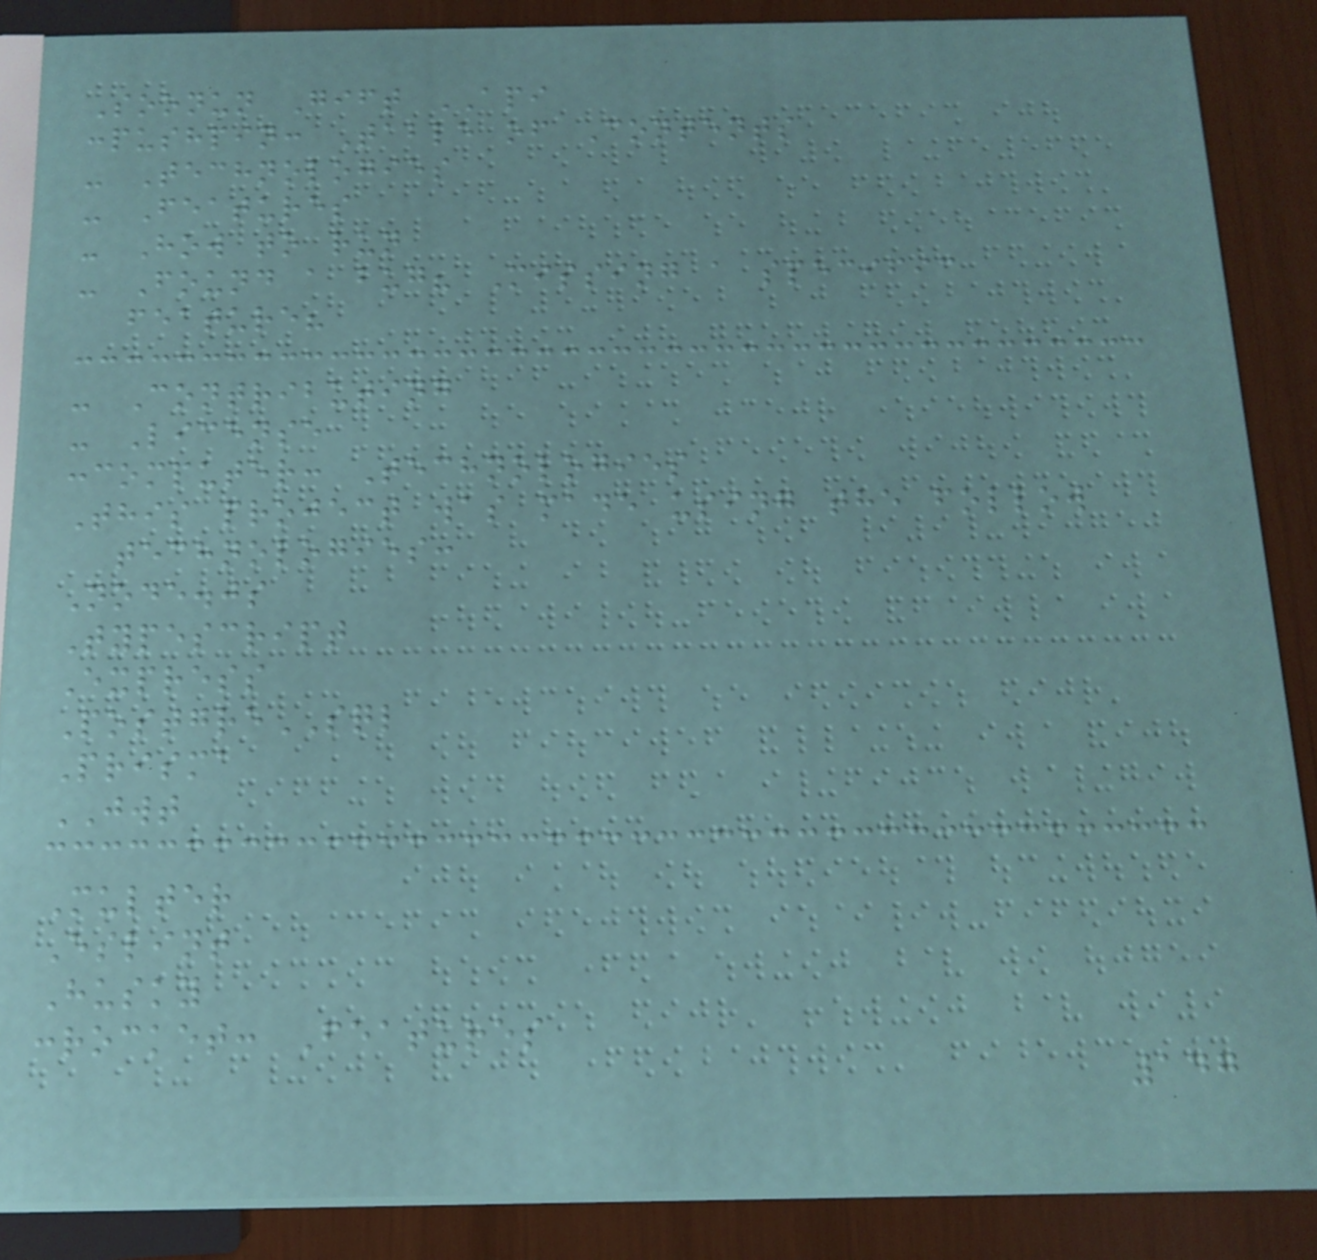Soonun Gift API
:pushpin: Table of Contents
- Technologies
- Features
- How to run
- Found a bug? Missing a specific
feature?
- Contributing
- License
:computer: Technologies
This project was made using the follow
technologies:
Node.js
Typescript
Express
PostgreSQL
Prisma
JWT
Multer
Eslint
Husky
:rocket: Features
147
